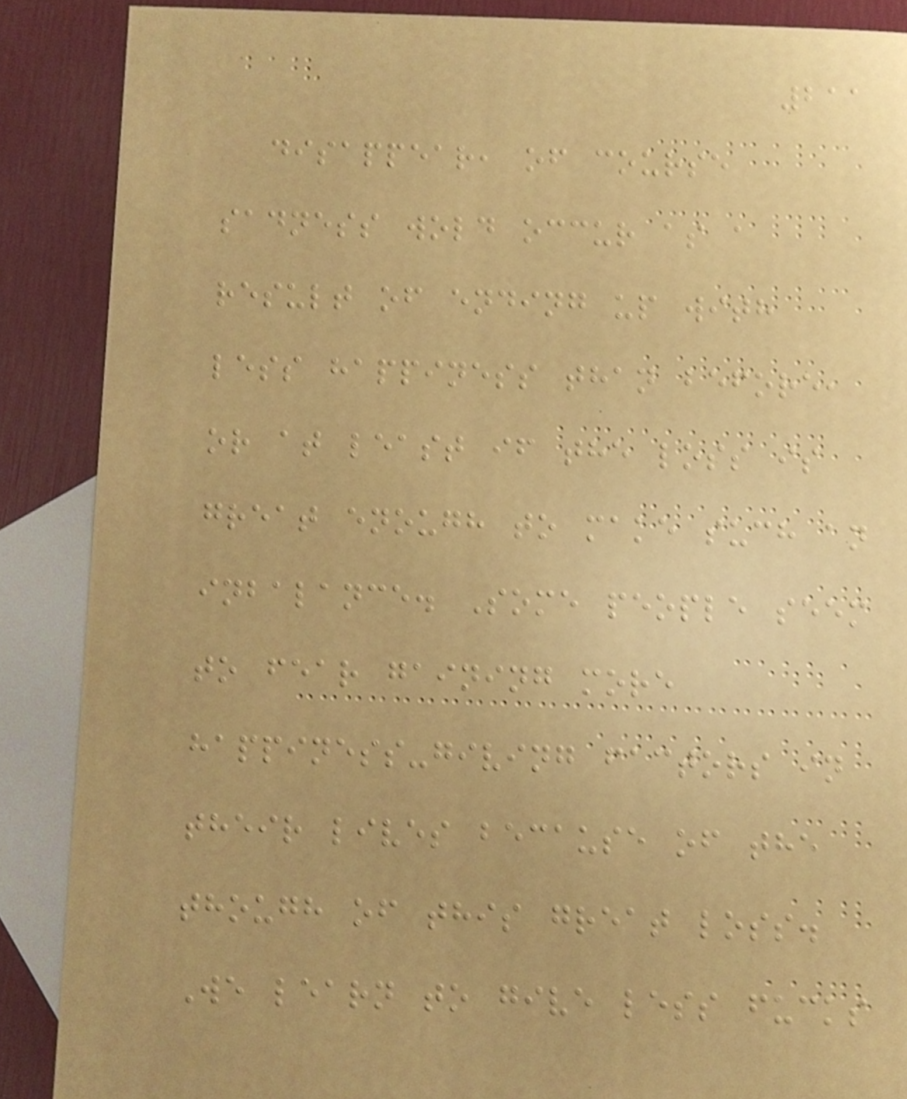211
disappear, of course
sadness wold occur as a
result of ending up with
less happiness than before,
or at least if the loss is
great enough to make such an
inbalance. Some people seem
to fear gaining more
happiness-giving factors in
their lives because of the
though of this great loss.
We learn to give less fucks
